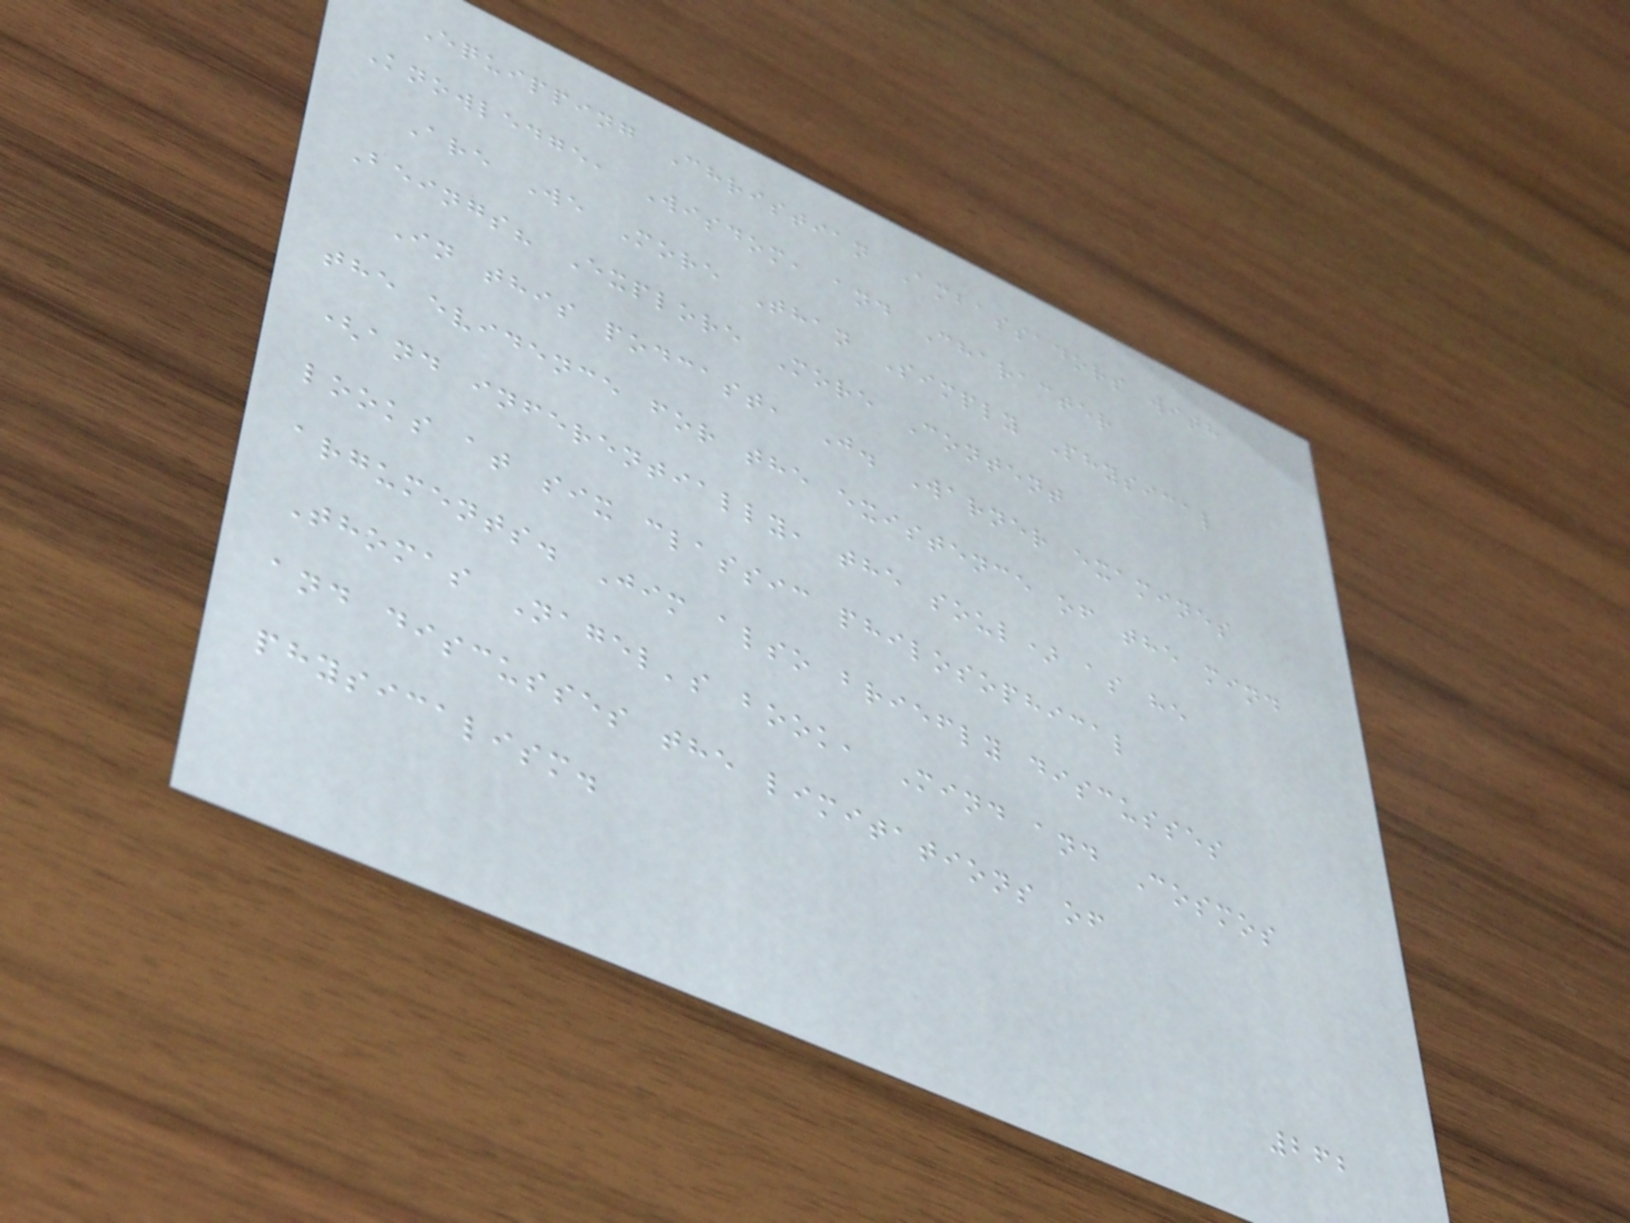Equipping Christian Ambassadors with
Knowledge, Wisdom, and Character
Are We More Than Simply Physical
Beings? Explore More Content
In this podcast, J. Warner examines
the evidence for the existence of the mind
(and inferentially, the soul) as he
looks at six classic philosophical
arguments. Jim also briefly discusses
Thomas Nagel's book, Mind and Cosmos
and discusses the limitations of
physicalism.
262
